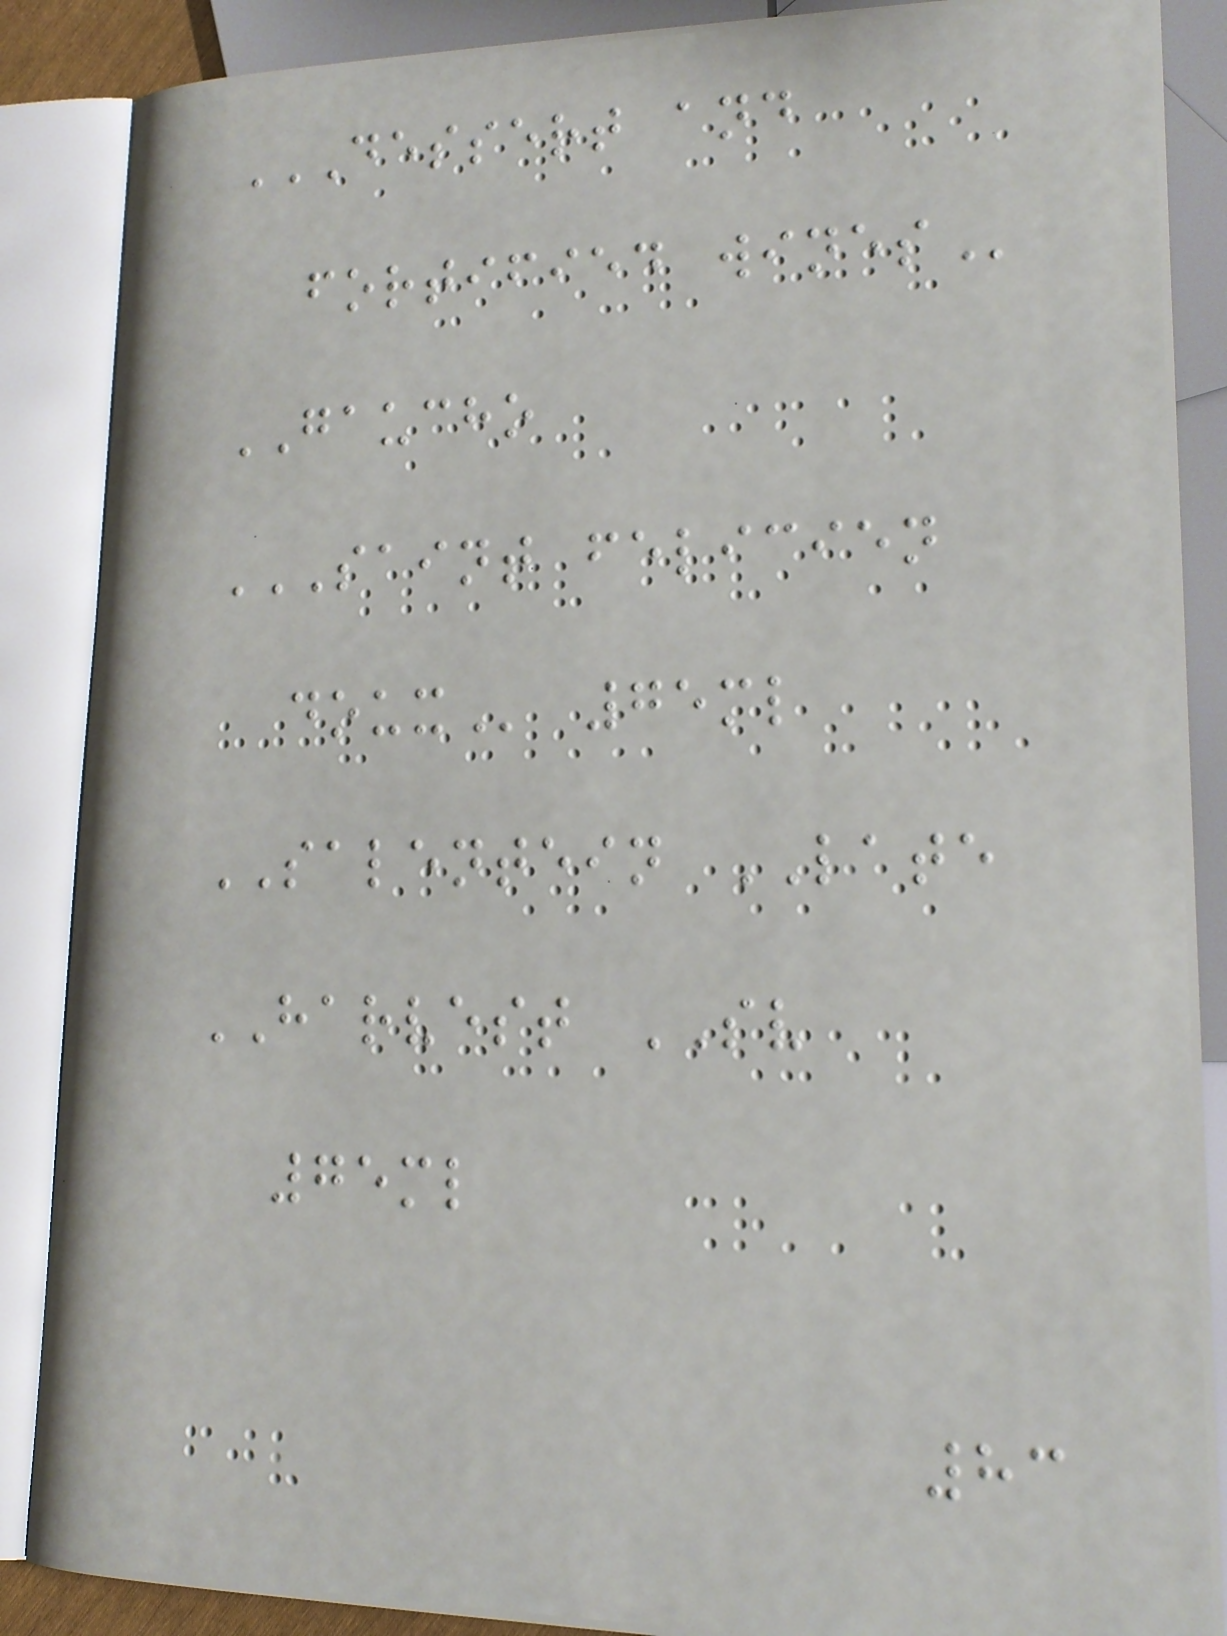DESSERT AND
FORTIFIED WINES
GAUCHO
SAINT FELICIEN
DOUX 75ml
SALENTEIN LATE
HARVEST SV
75ml
83
